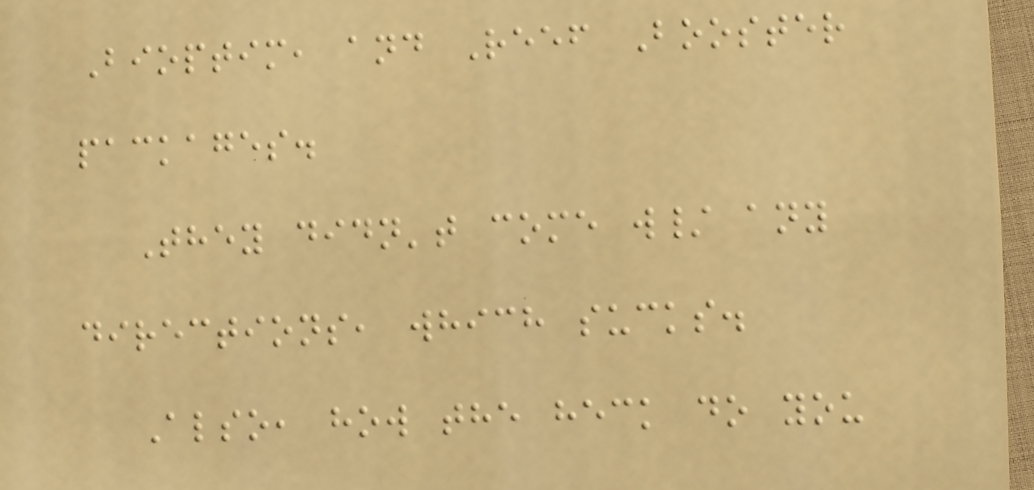Bioptim, and Reef Booster
packages.
They didn't come w/ any
directions, which sucks.
Also, how the heck do you
